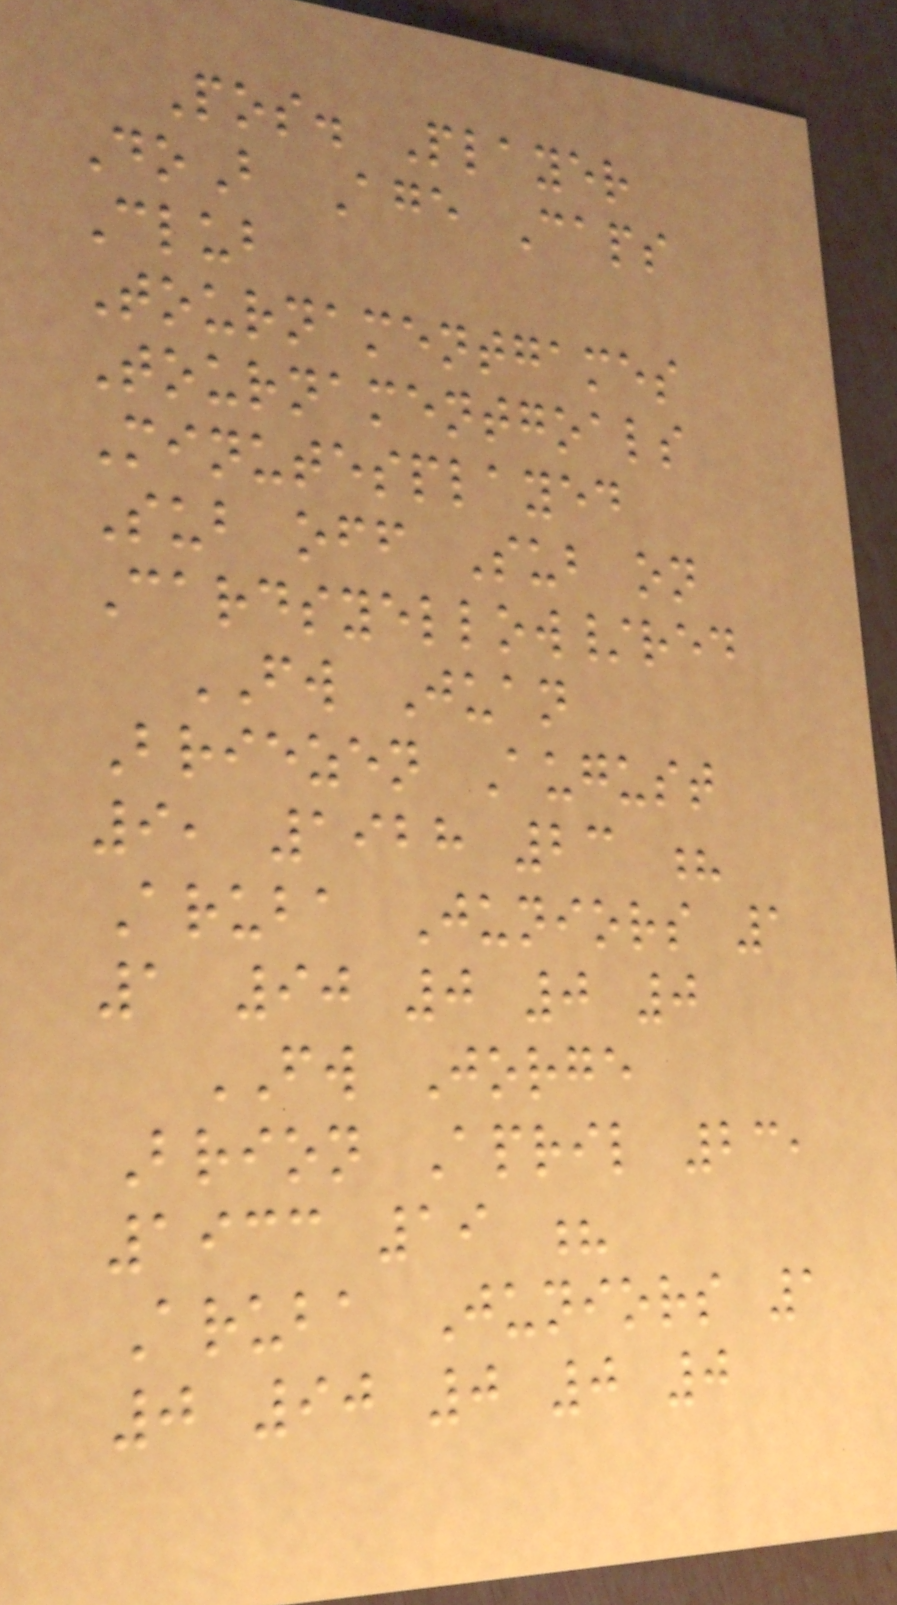Pos. Player
DoB Age Caps
Club
Tournamentgames
Tournamentgoals
Minutesplayed
Sub off Sub on
Cardsyellow/red
FW Juan
Briezen August
9, 1928 23 ?
Aruba Juniors 1
1 90 0 0 0
FW Jorge
Brion April 23,
1933 19 ?
Aruba Juniors 1
0 90 0 0 0
